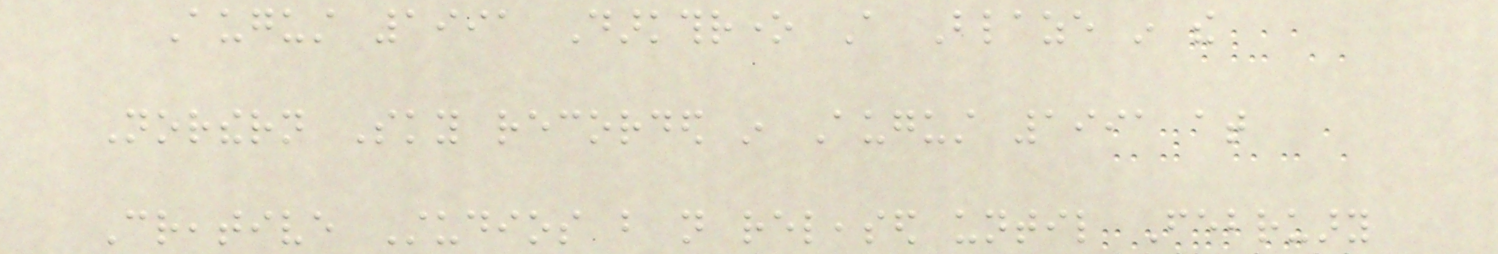August 1991 Darkthrone A Blaze in the
Northern Sky recorded in August 1991 at
Creative Studios but not released until February
